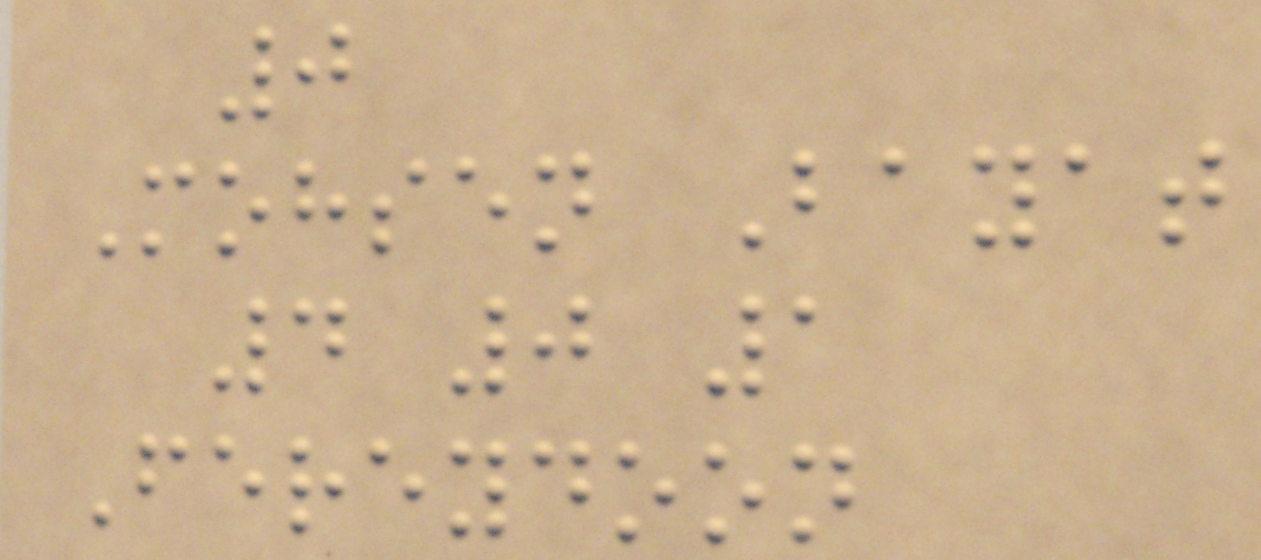0
Mohsen Bayat
4 0 1
Fereydoon
